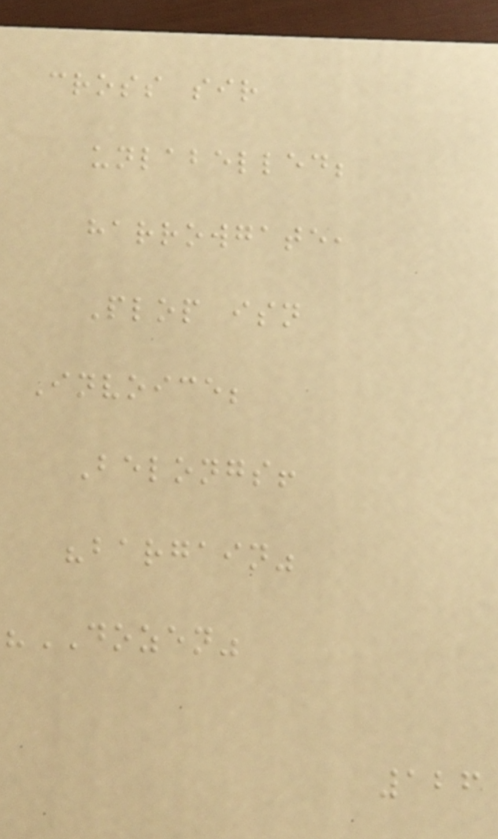cross sir
unlabelled;
harrowgate,
Plop isn
Invoice;
Belongs!
"bargain"
"DOZEN"
126
